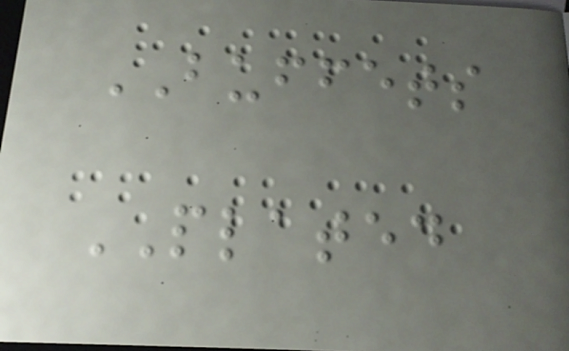BUFFETS
PLATED
